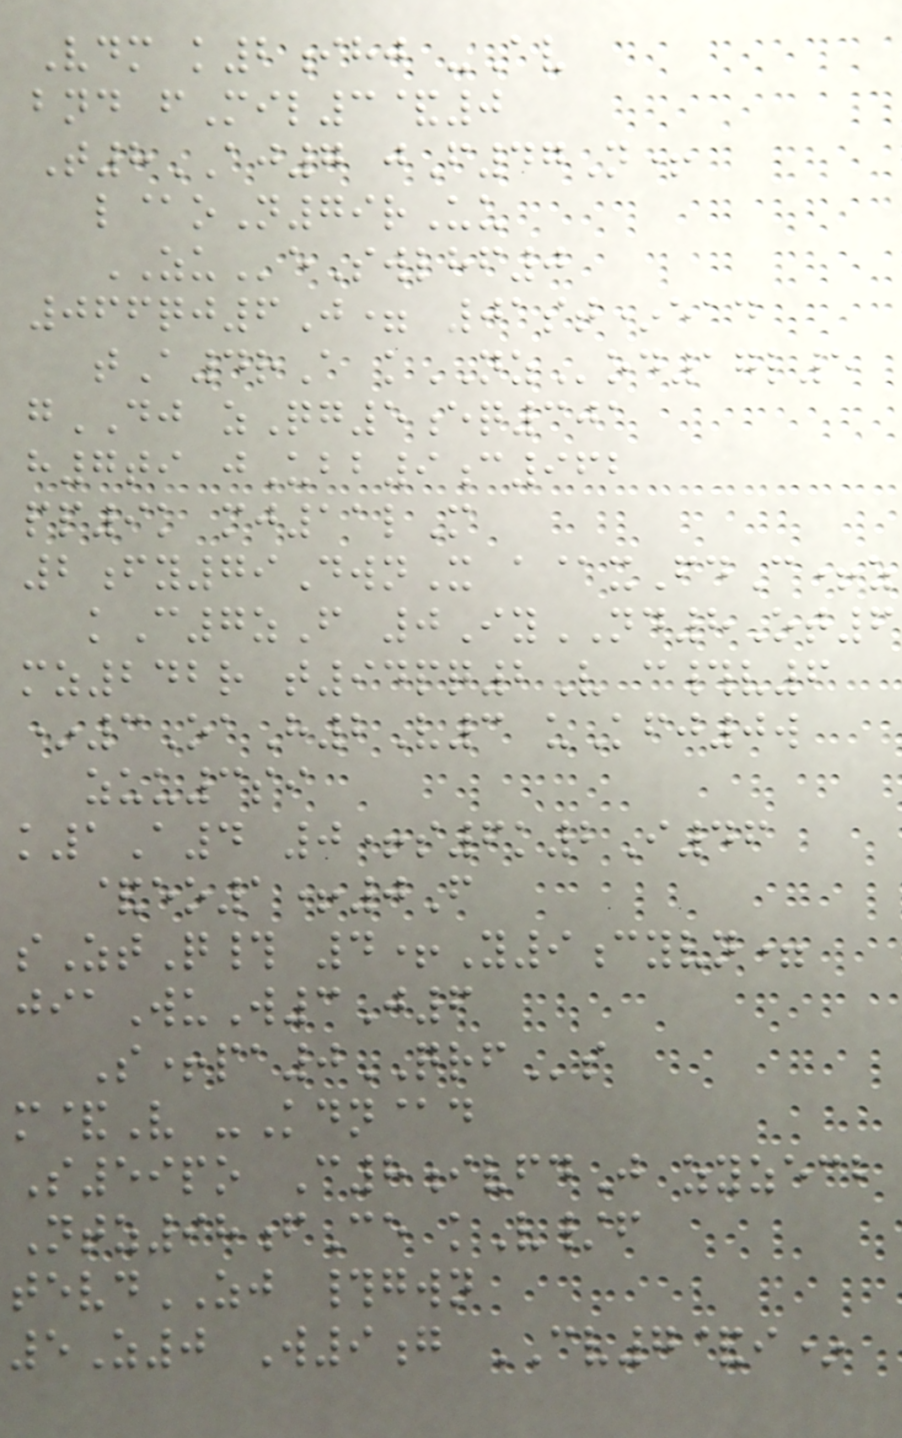Vdm k2ihj -Av
bnd fMil3&0
T8AJ7 jF47N+
l@oN79rUu
ZUeSwlhf0
066qj6J= 01st*ead
tA4rA kNZod17l5
gDJ zQg5eq301
h7ti jUbb9c962
pp9k mj11lM
2fy79DwnX a@xFdC+z
kC7zF 0IyND8Ot6
mz242r t94pq2V c#v6
*3OaH2V3 uKfj0w
zuu3si
k1A4 0+s6k2I46
&eo1+0F
sZtQ# 4+Y9cyvn=
jiaWuW3J6
S+pa0QRFs
m&V -Kdn@d
S59po C8ivfdJ zyzecb
Ntz98fCe kV/f
tevdZJ #gwn
5Z0 W9g CV7&i*
